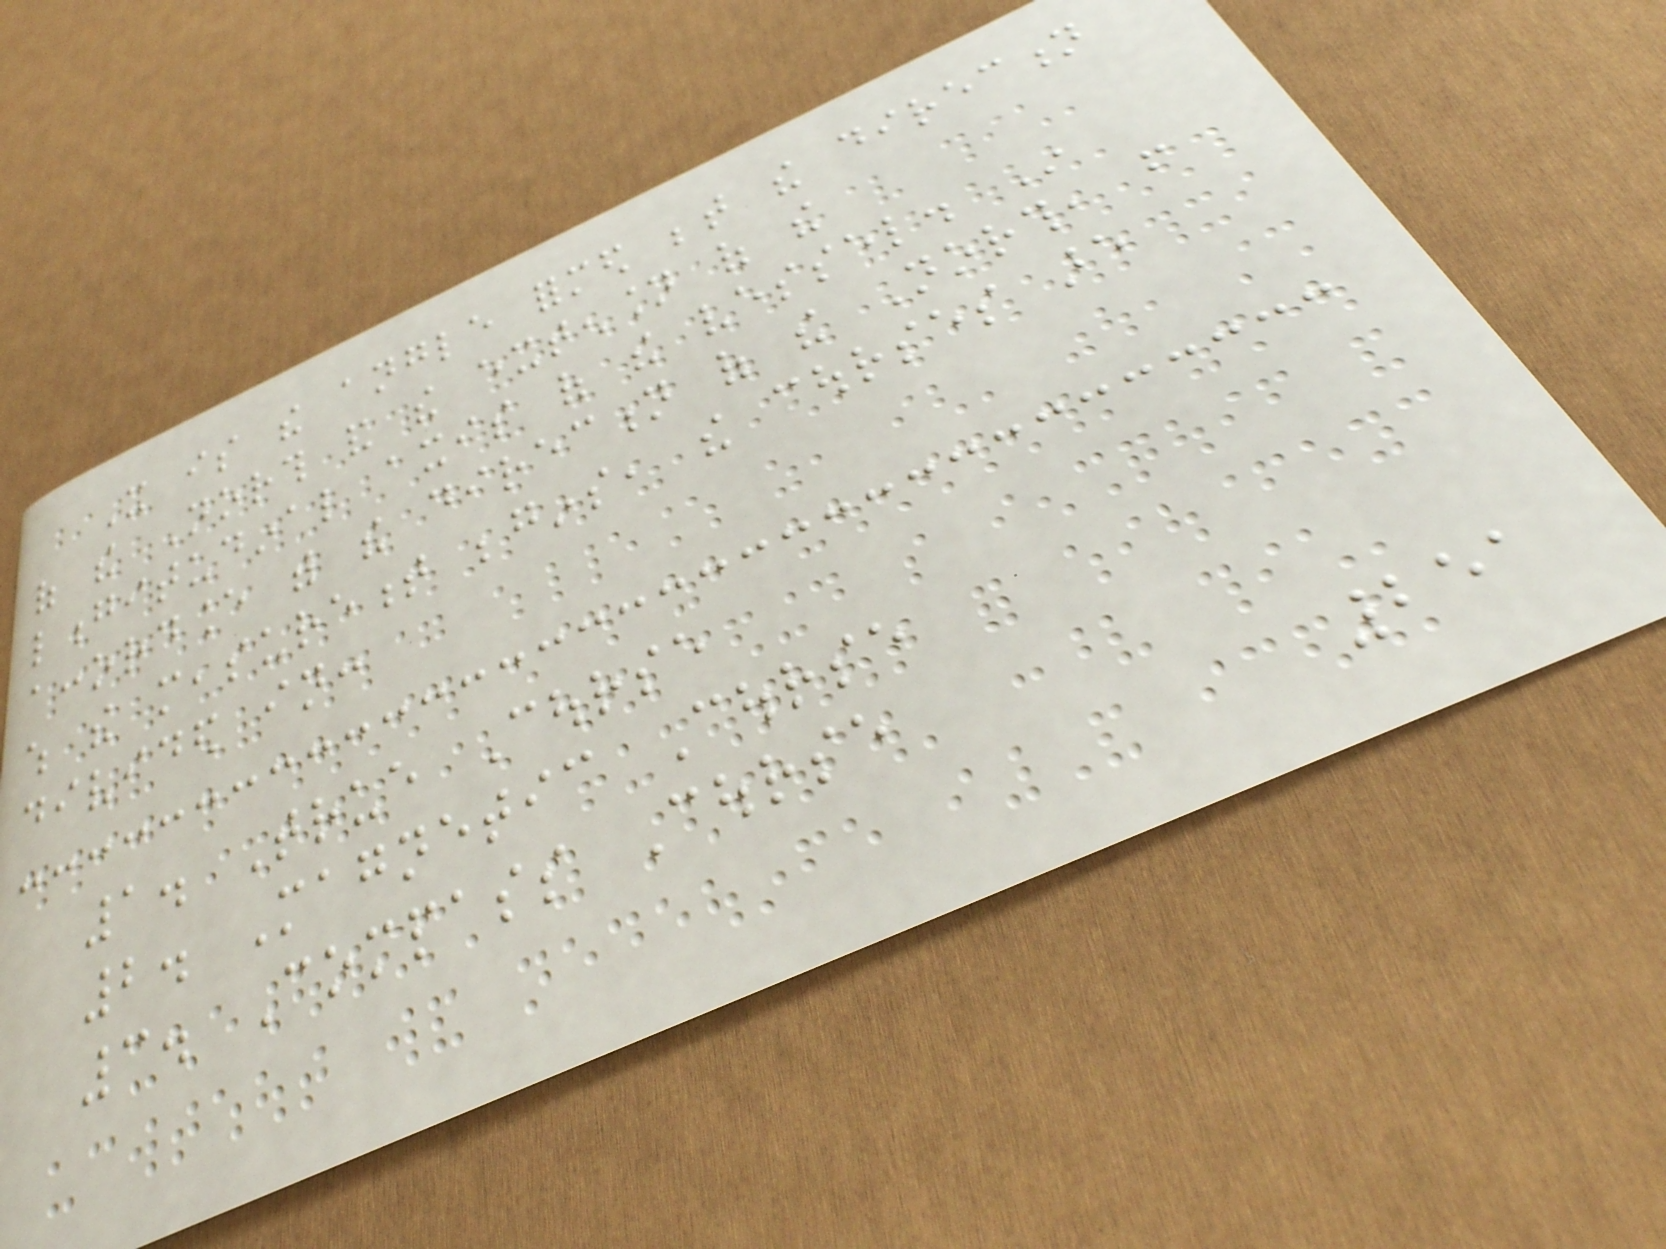It is the angle formed between the direction
of the North and the extension of the
longitudinal axis of the vessel. In
accordance with the direction of the North, from
which the measurement begins, the courses are
divided in:
1. True Course
2. Magnetic Course
3. Compass Course
251
